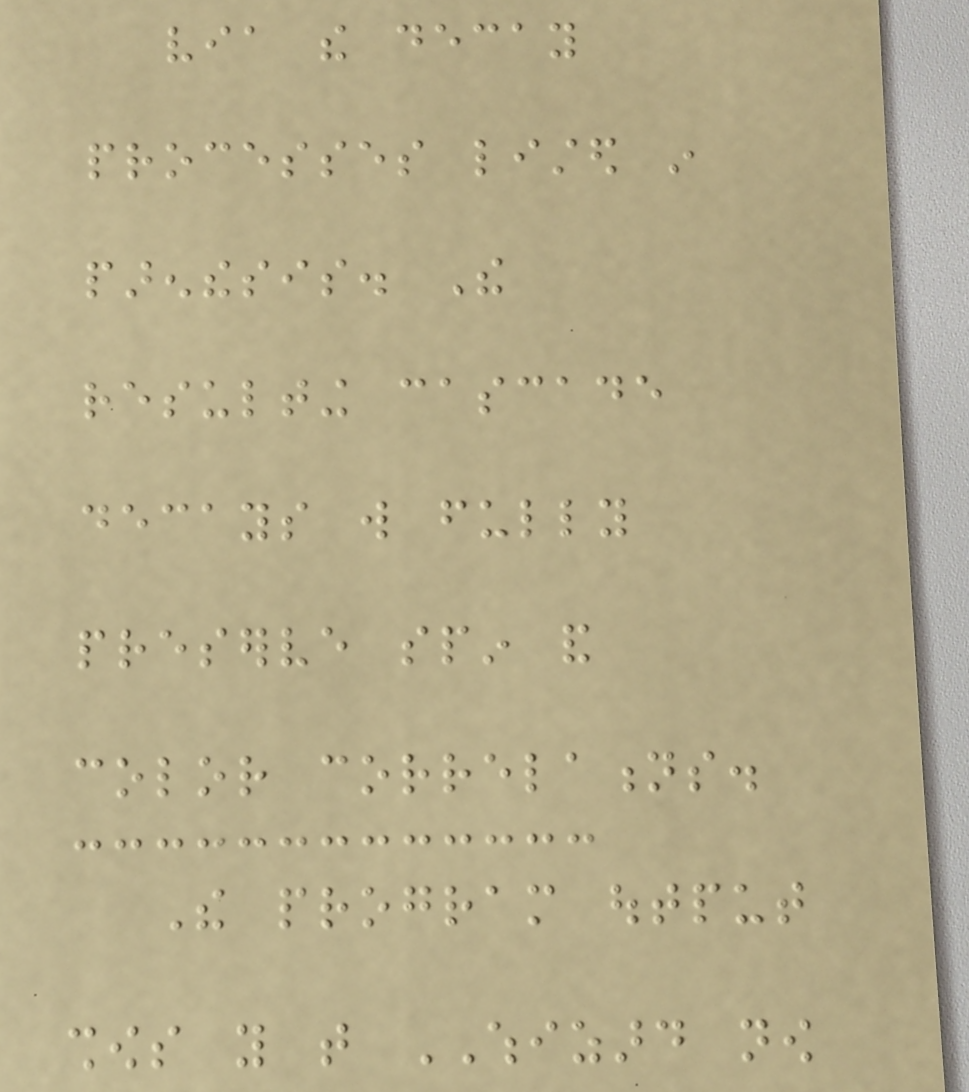via the decay
processes listed in
parenthesis. The
resulting cascade
decays will fully
preserve spin and
color correlations.
The program output
shows you that WHIZARD now
